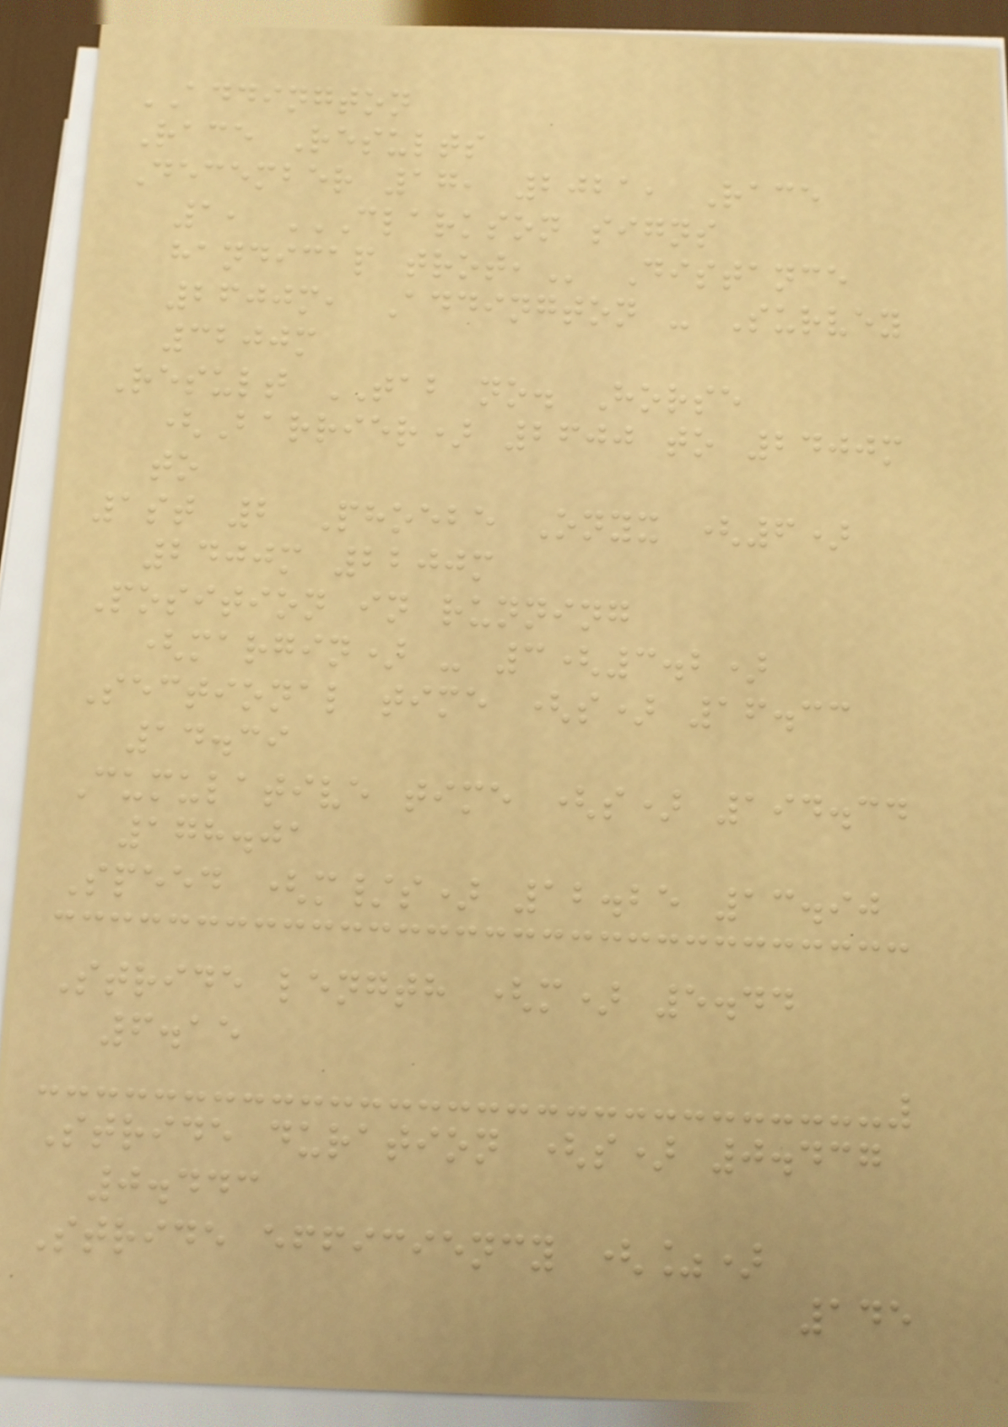ADDINGTON
Race Results
December 17, 2021, Race
1, CLARKSON SIGNS
HANDICAP TROT, Distance
2600m, Addington - Survey
3200m
Result TAB no. Horse
(Barrier) 2600 to 2400m
to
1st 2 Phoebe Onyx (6)
2400m 2200m
Position in running
(margin) - 3(3.2)
Sectional time (s) 16.33
14.39
Cumulative time (s) 194.34
178.01
Speed (m/s) 12.25 13.90
Stride length (m) 5.44
6.15
Stride duration (s) 0.437
0.443
Stride efficiency (%)
145
